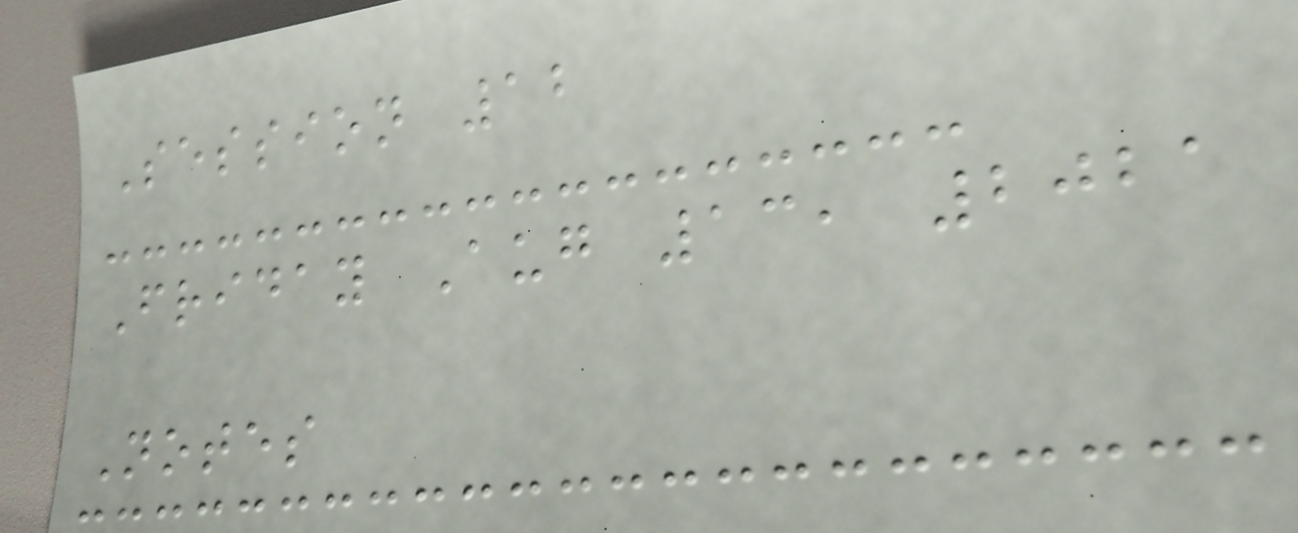Session 12
Friday Aug 13, 2021
Notes
